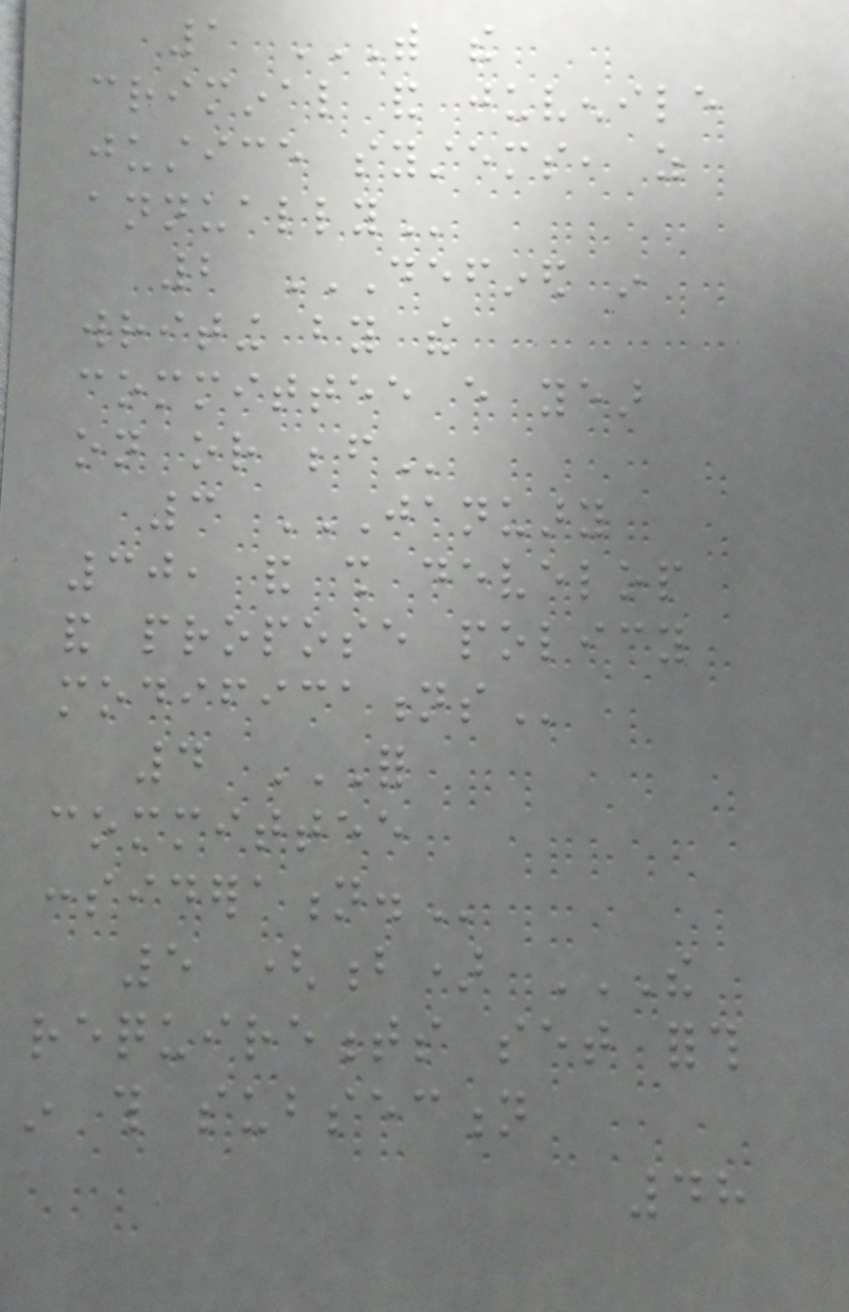1 WITH THE
CRIMINAL AND JUVENILE
JUSTICE SYSTEMS, AS
ANNUALLY
2 DEFINED IN
WRITING BY THE
COMMITTEE EVERY YEAR
ON OR BEFORE
3 JANUARY
30, AND SHALL DEVELOP
AND PROPOSE POLICY
MODIFICATIONS
4 FOR
COMMITTEE
CONSIDERATION.
5 (b) THE
REQUIREMENTS SET FORTH
IN THIS SUBSECTION
48
